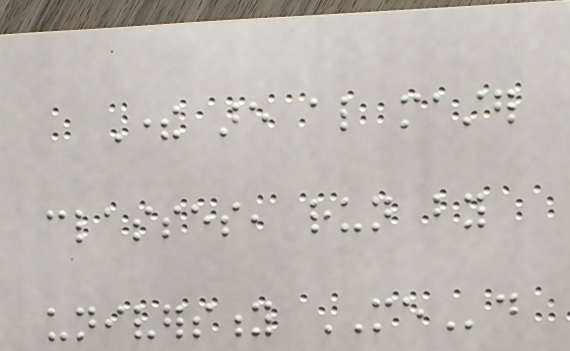There are also master
classes, run by
university MEd
